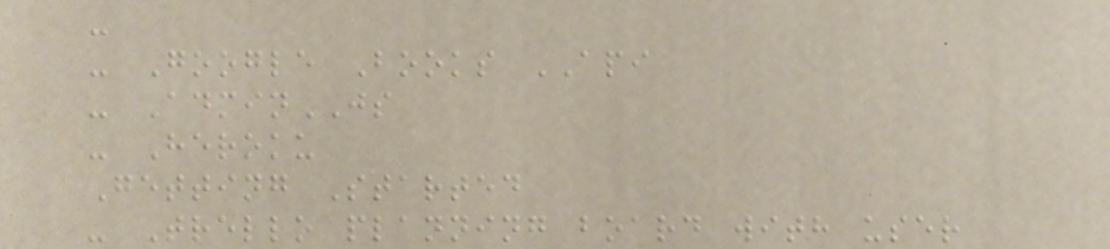-
- Google Books API
- AdminJS
- Heroku
Getting Started
- Trello planning board with user
